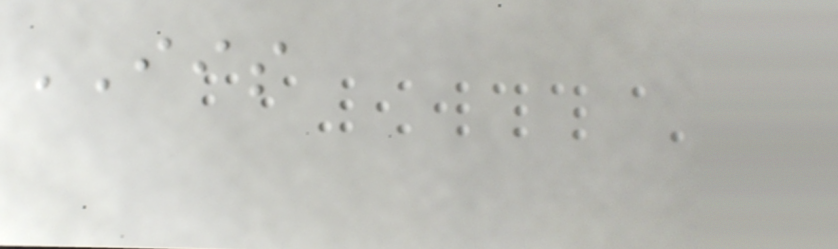IIS
